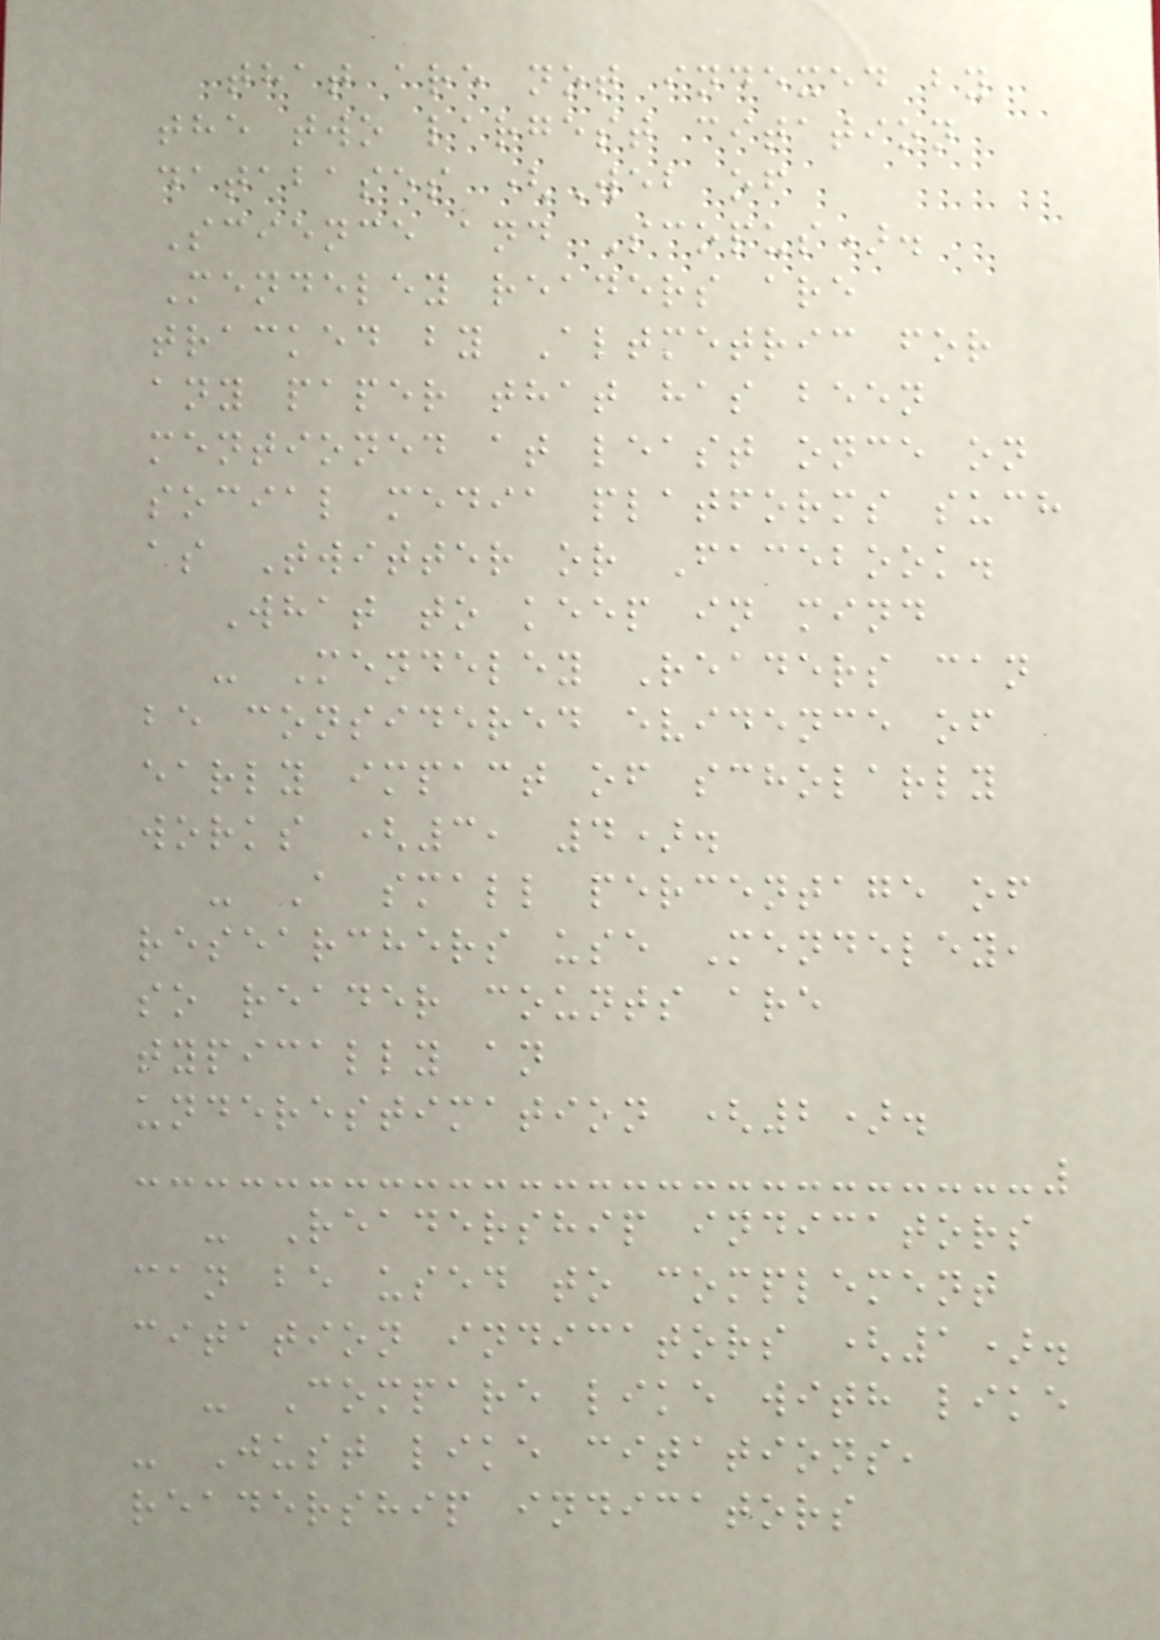that are not indexed by
the two largest citation
databases (Web of
Science and Scopus).
Mendeley readers are
tracked by Altmetric for
any paper that has been
mentioned at least once on
social media platforms such
as Twitter or Facebook.
What to keep in mind
- Mendeley Readers can
be considered evidence of
early impact of scholarly
works (3, 4).
- A small percentage of
researchers use Mendeley,
so reader counts are
typically an
underestimation (2).
- Readership indicators
can be used to complement
citation indicators (1).
- Compare like with like
- Just like citations,
readership indicators
